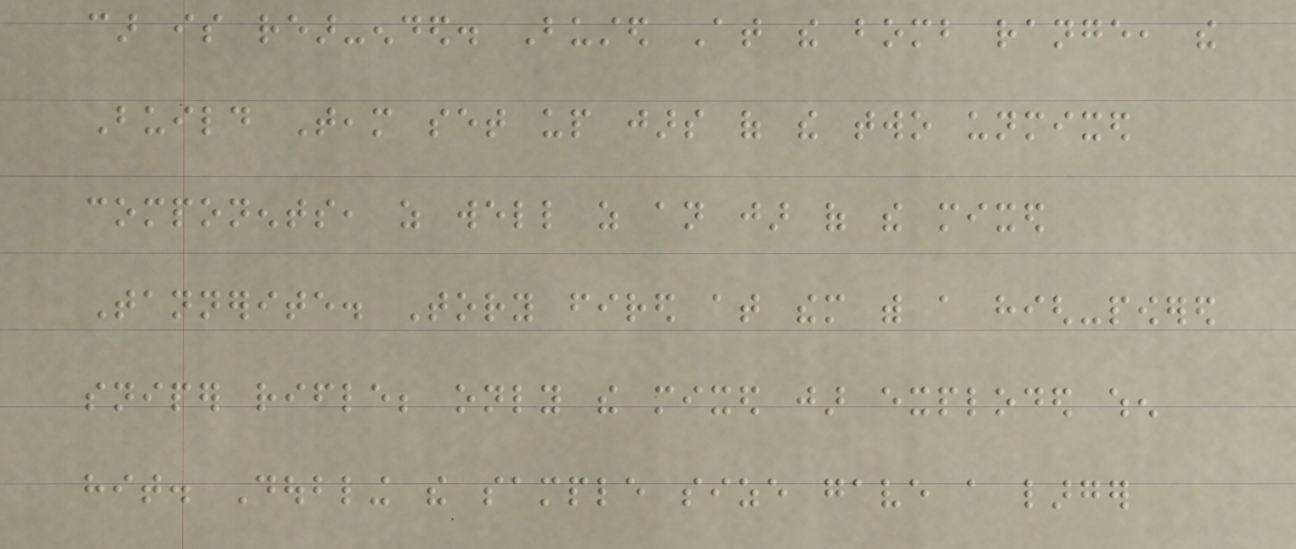car is rear-ended. Busted At the bomb range, the
Build Team set up jars of the two unmixed
components, as well as an jar of the mixed
Tannerite. Tory fired at them with a high-powered
sniper rifle; only the mixed jar exploded when
hit. Doubling the sample size gave a larger
